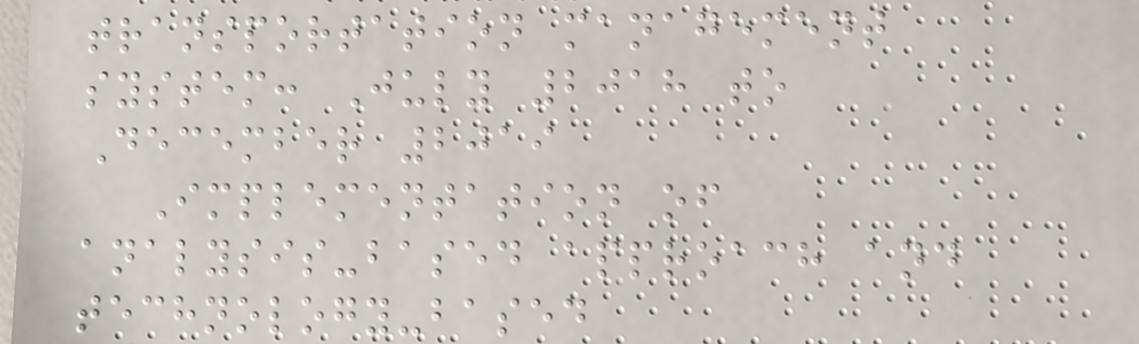transportation management
system: July 2018 to
December 2019
Implementation of
analysis-based approach and
technology-based
